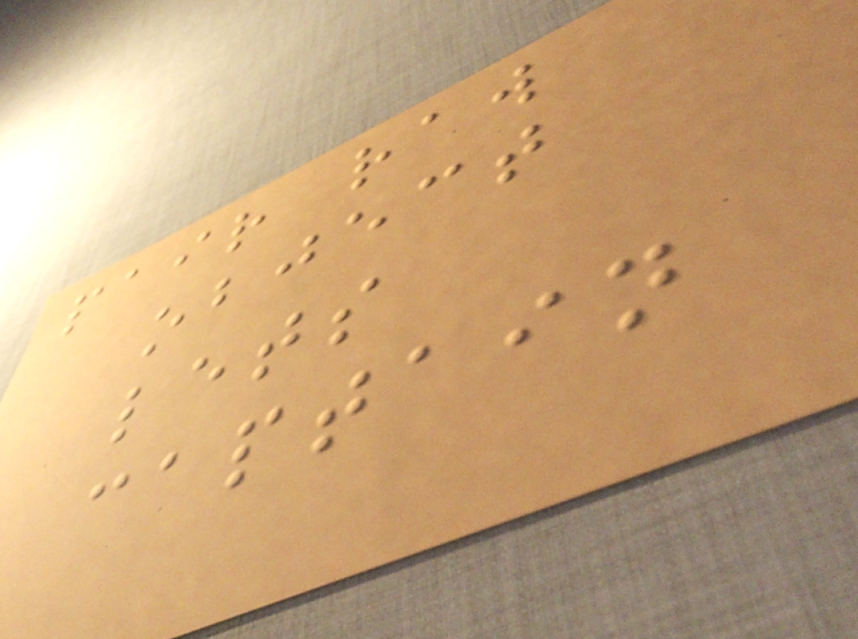pair raw
object
lets
captain
